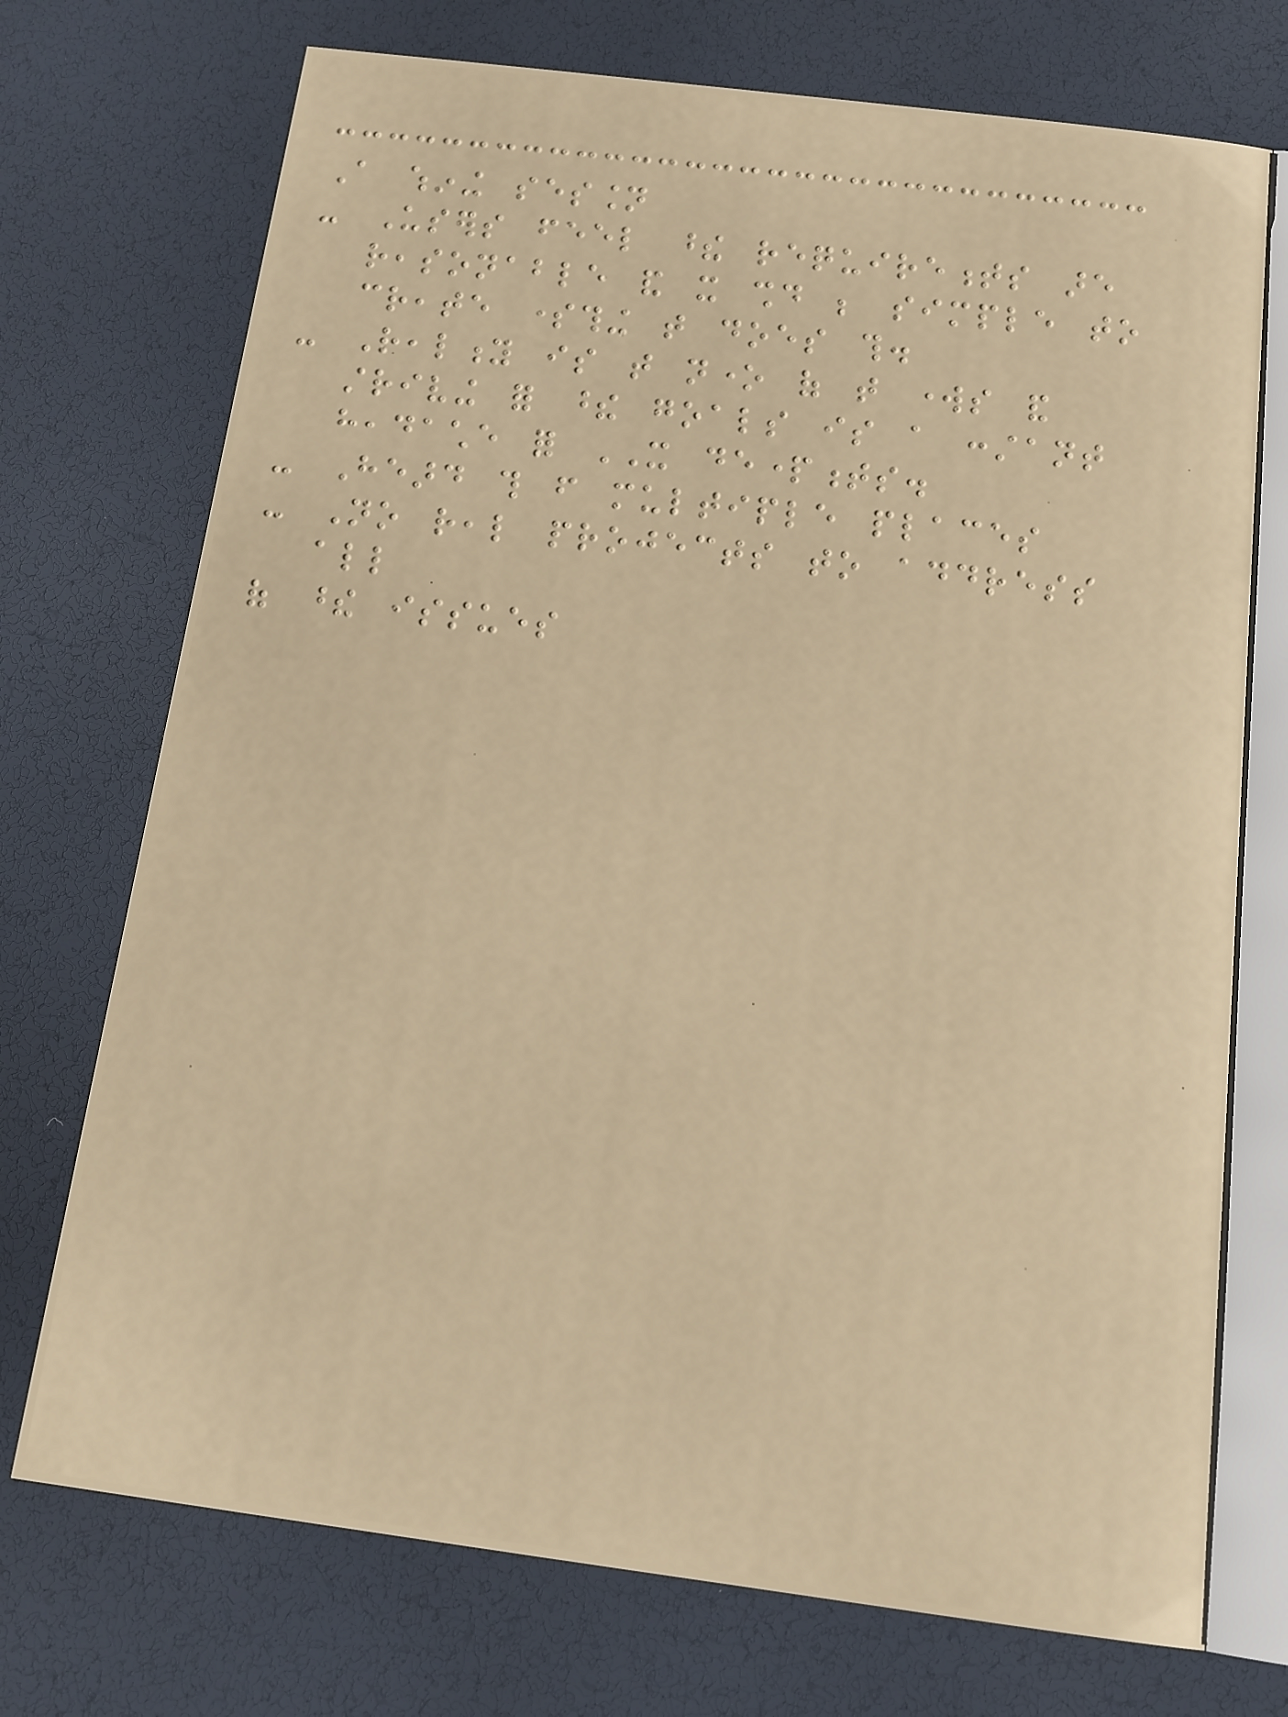A whining session
- Users feel these requirements are
reasonable and it should be simple to
create something that does this.
- Reality is that none of that works and
striving for these goals is a constant
headache for IT departments.
- Heard this from multiple places
- No real projects to address
all
of these issues
